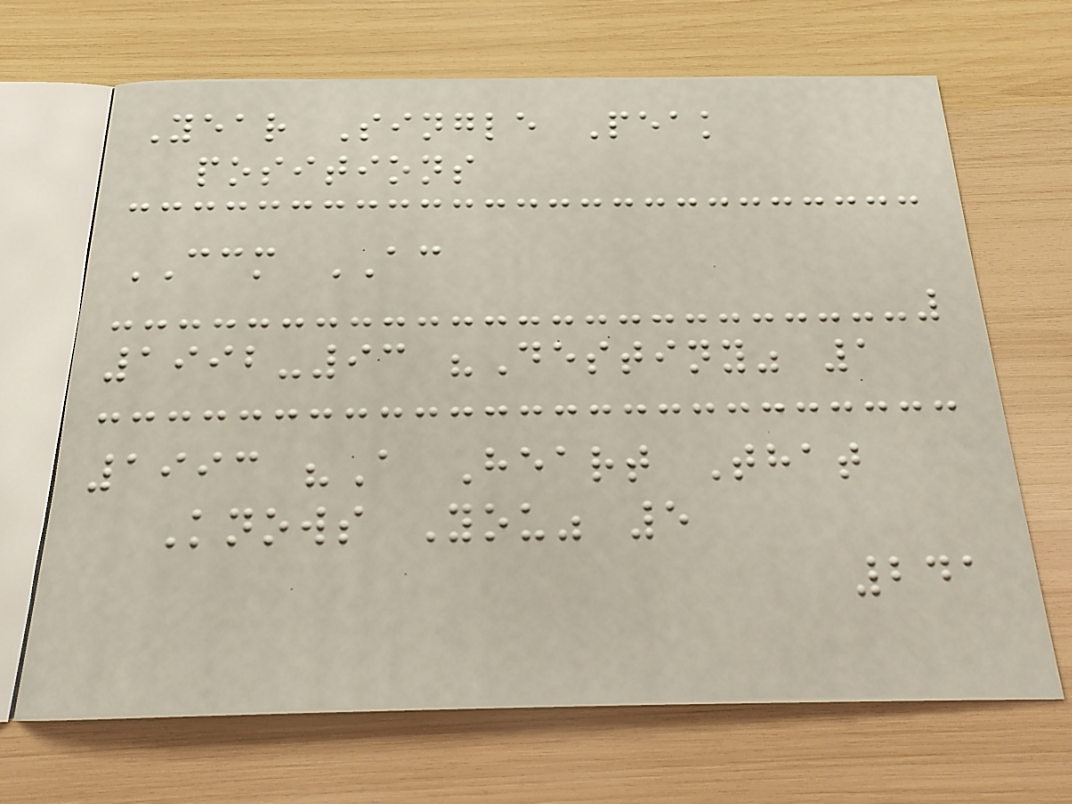Year Single Peak
positions
CCM AC
1992-93 "Destiny" 1
1993 "A Heart That
Knows You" 5
241
